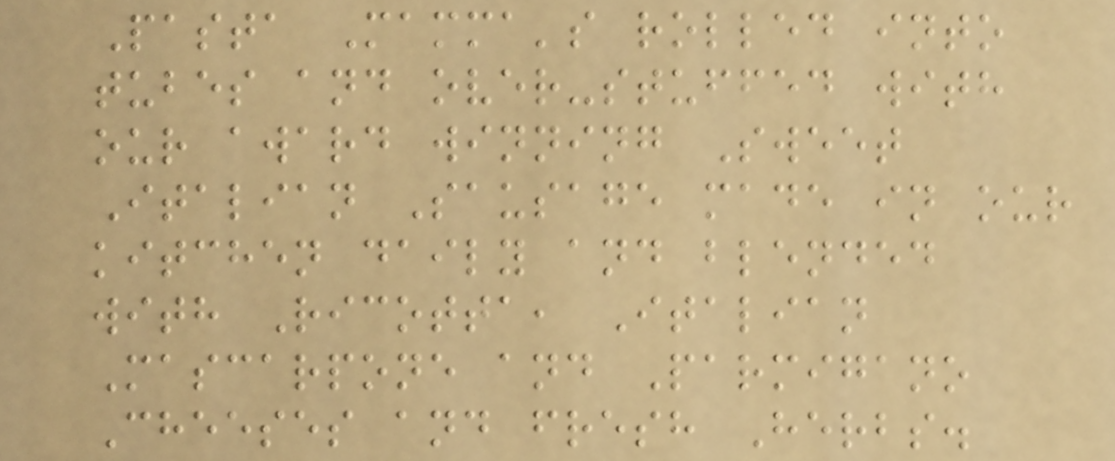Pasta Mamma's rolled into
tubes and over-stuffed with
our award winning Sweet
Italian Sausage made in our
kitchen daily and blended
with Ricotta, Italian
Mascarpone and Parmigano
Cheeses and fresh Herbs.
